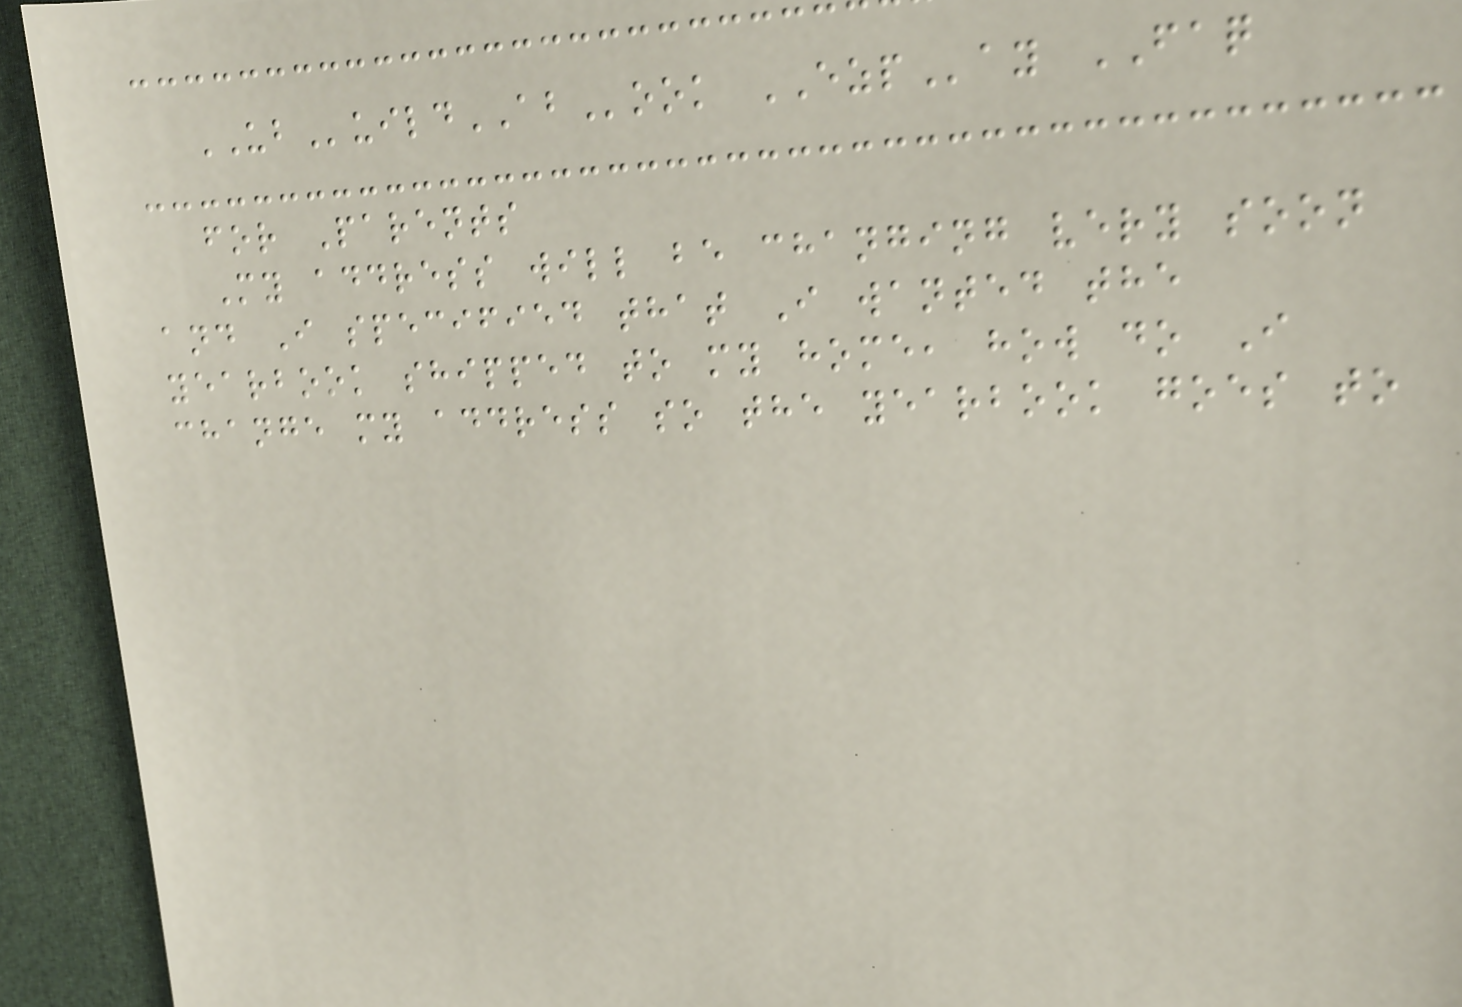UBuildABook EZPay FAQ
for Parents
My address will be changing very soon
and I specified that I wanted the
yearbook shipped to my home, how do I
change my address so the yearbook goes to
